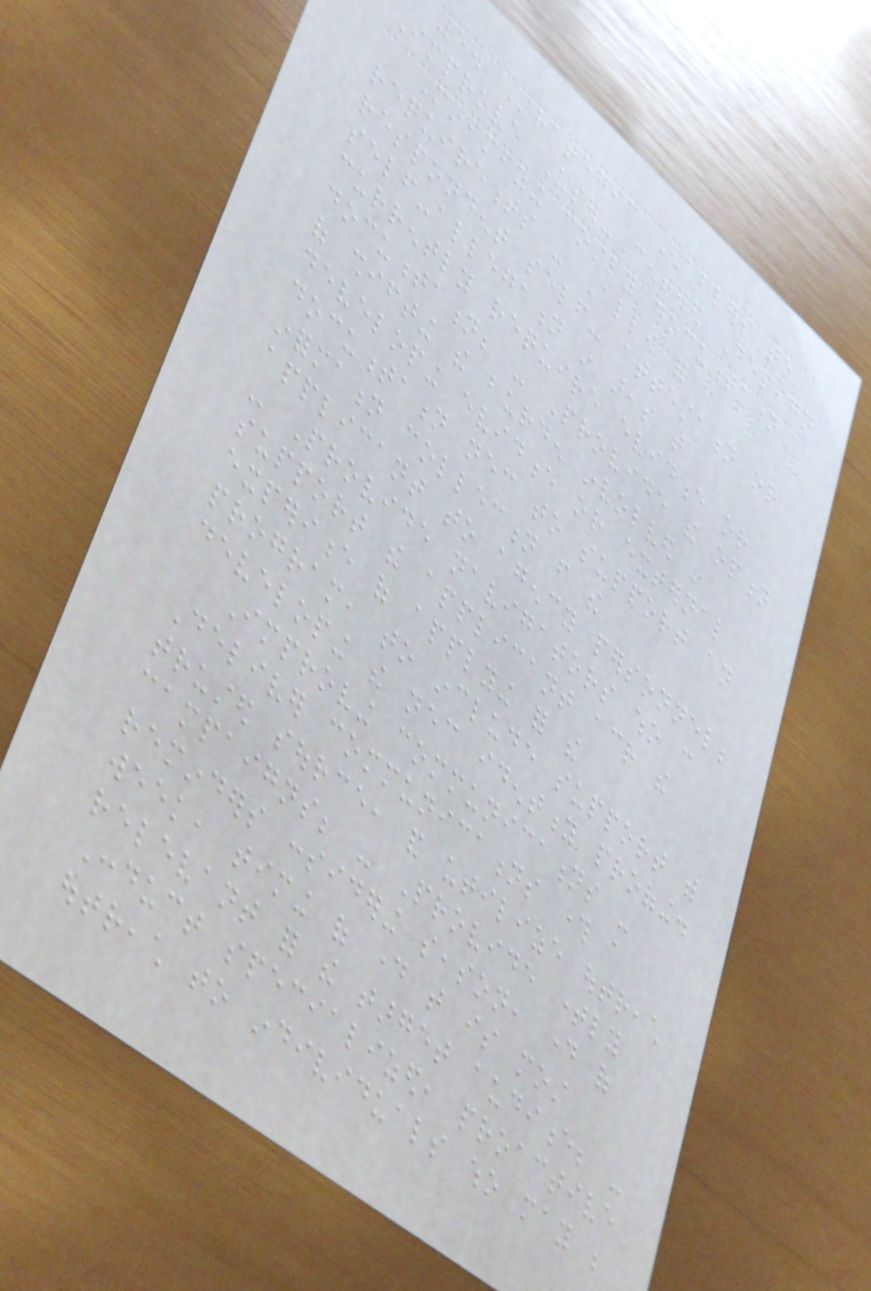5. Strategic Enablers to
Improve User-Centered Design
Minimizing costly documentation
requirements - Allow for
respondent self- attestation or
self-allegation in areas that
currently require evidence or
documentation; - Provide the option
of shifting the burden involved in
developing evidence or external
documentation necessary to support an
information collection from the
applicant to agency personnel;
- Provide navigators who can
support the applicant across the
experience of applying for the
program, to include support with
developing the necessary identity proofing.
Improving communications -
Deliver communications through a
trusted source, and utilize outreach
campaigns; - Provide timely
reminders considering season, day of
week, timing of day that is most
relevant for the target audience; -
Conduct specialized, proactive
outreach to individuals who may be
